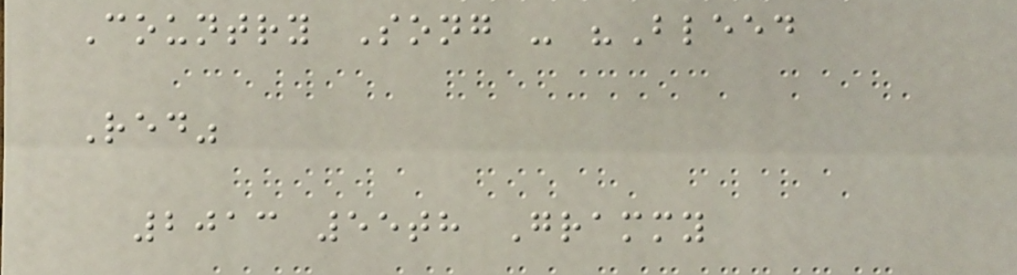Country Song - "Bleed
Red"
2013 55th Grammy
